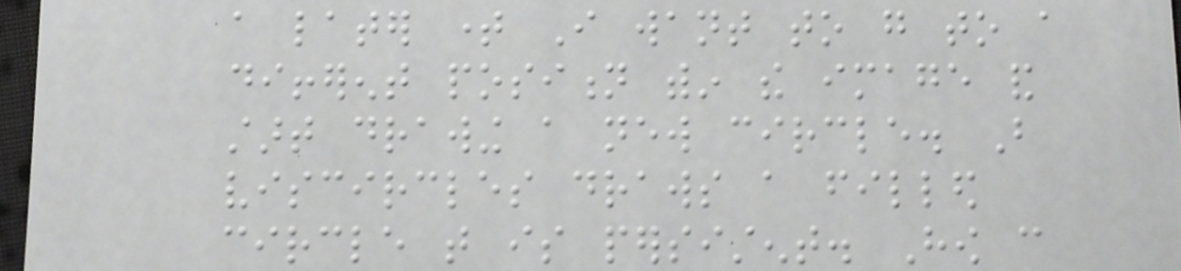a later time I want to go to a
different position within the image and
start drawing a new circle. But
viscircles draws a filled
circle that is persistent. How can
